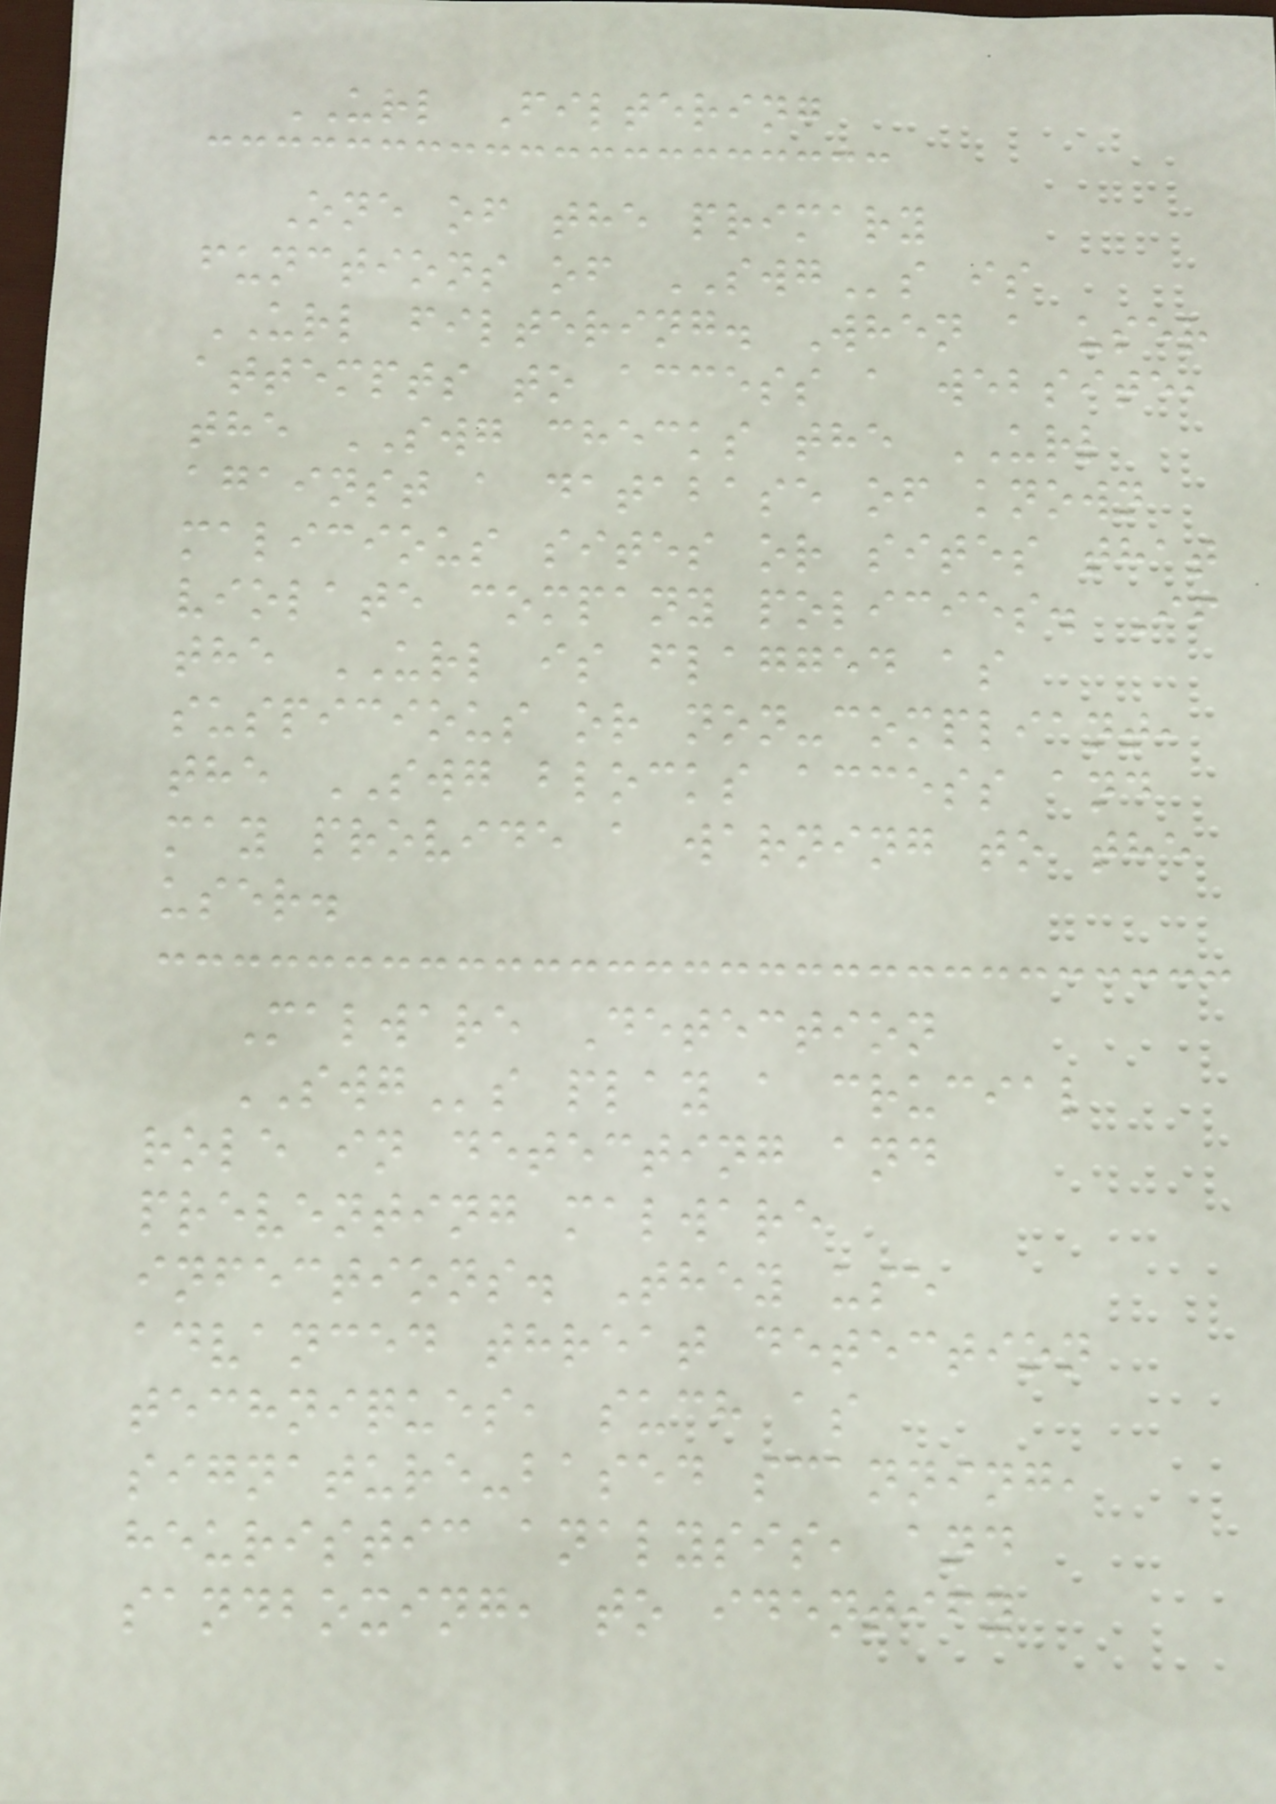URL Filtering
One of the primary
functions of SWGs is
URL filtering. When a user
attempts to access a website,
the SWG checks the URL
against a database of known
malicious sites or sites that
violate company policies. If
the URL is flagged as
suspicious or non-compliant,
the SWG blocks access and
may provide a warning to the
user.
Malware Detection
SWGs play a crucial
role in detecting and
preventing malware
infections. They use
advanced threat detection
techniques, such as
signature-based scanning,
heuristic analysis, and
sandboxing, to identify
